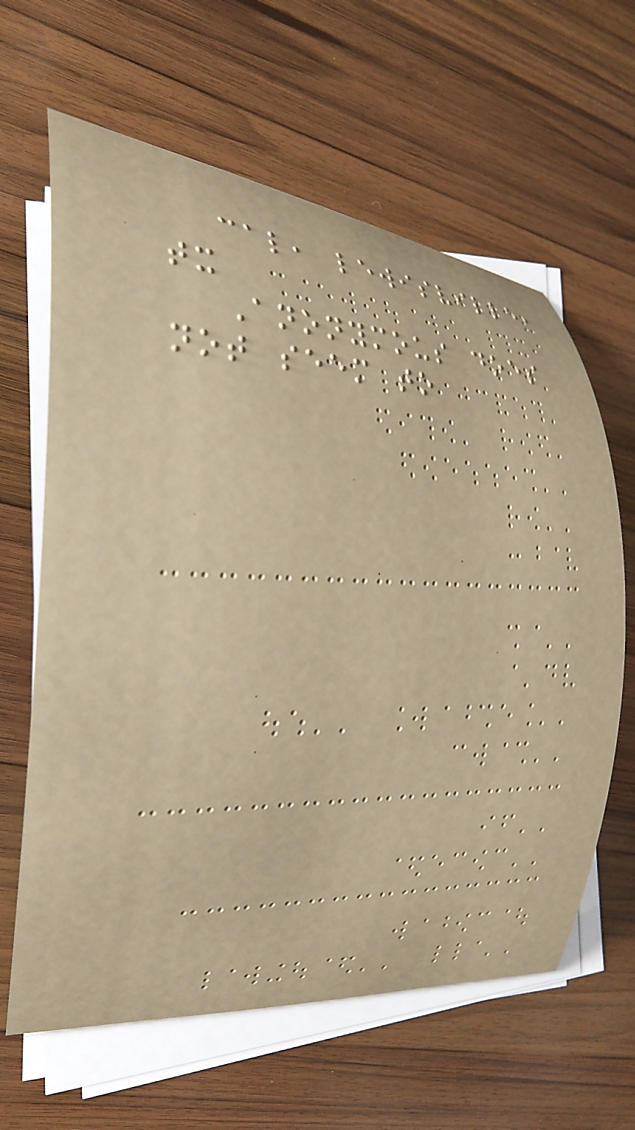cal, lewisville,
tx
Anonymous does
not seem to
